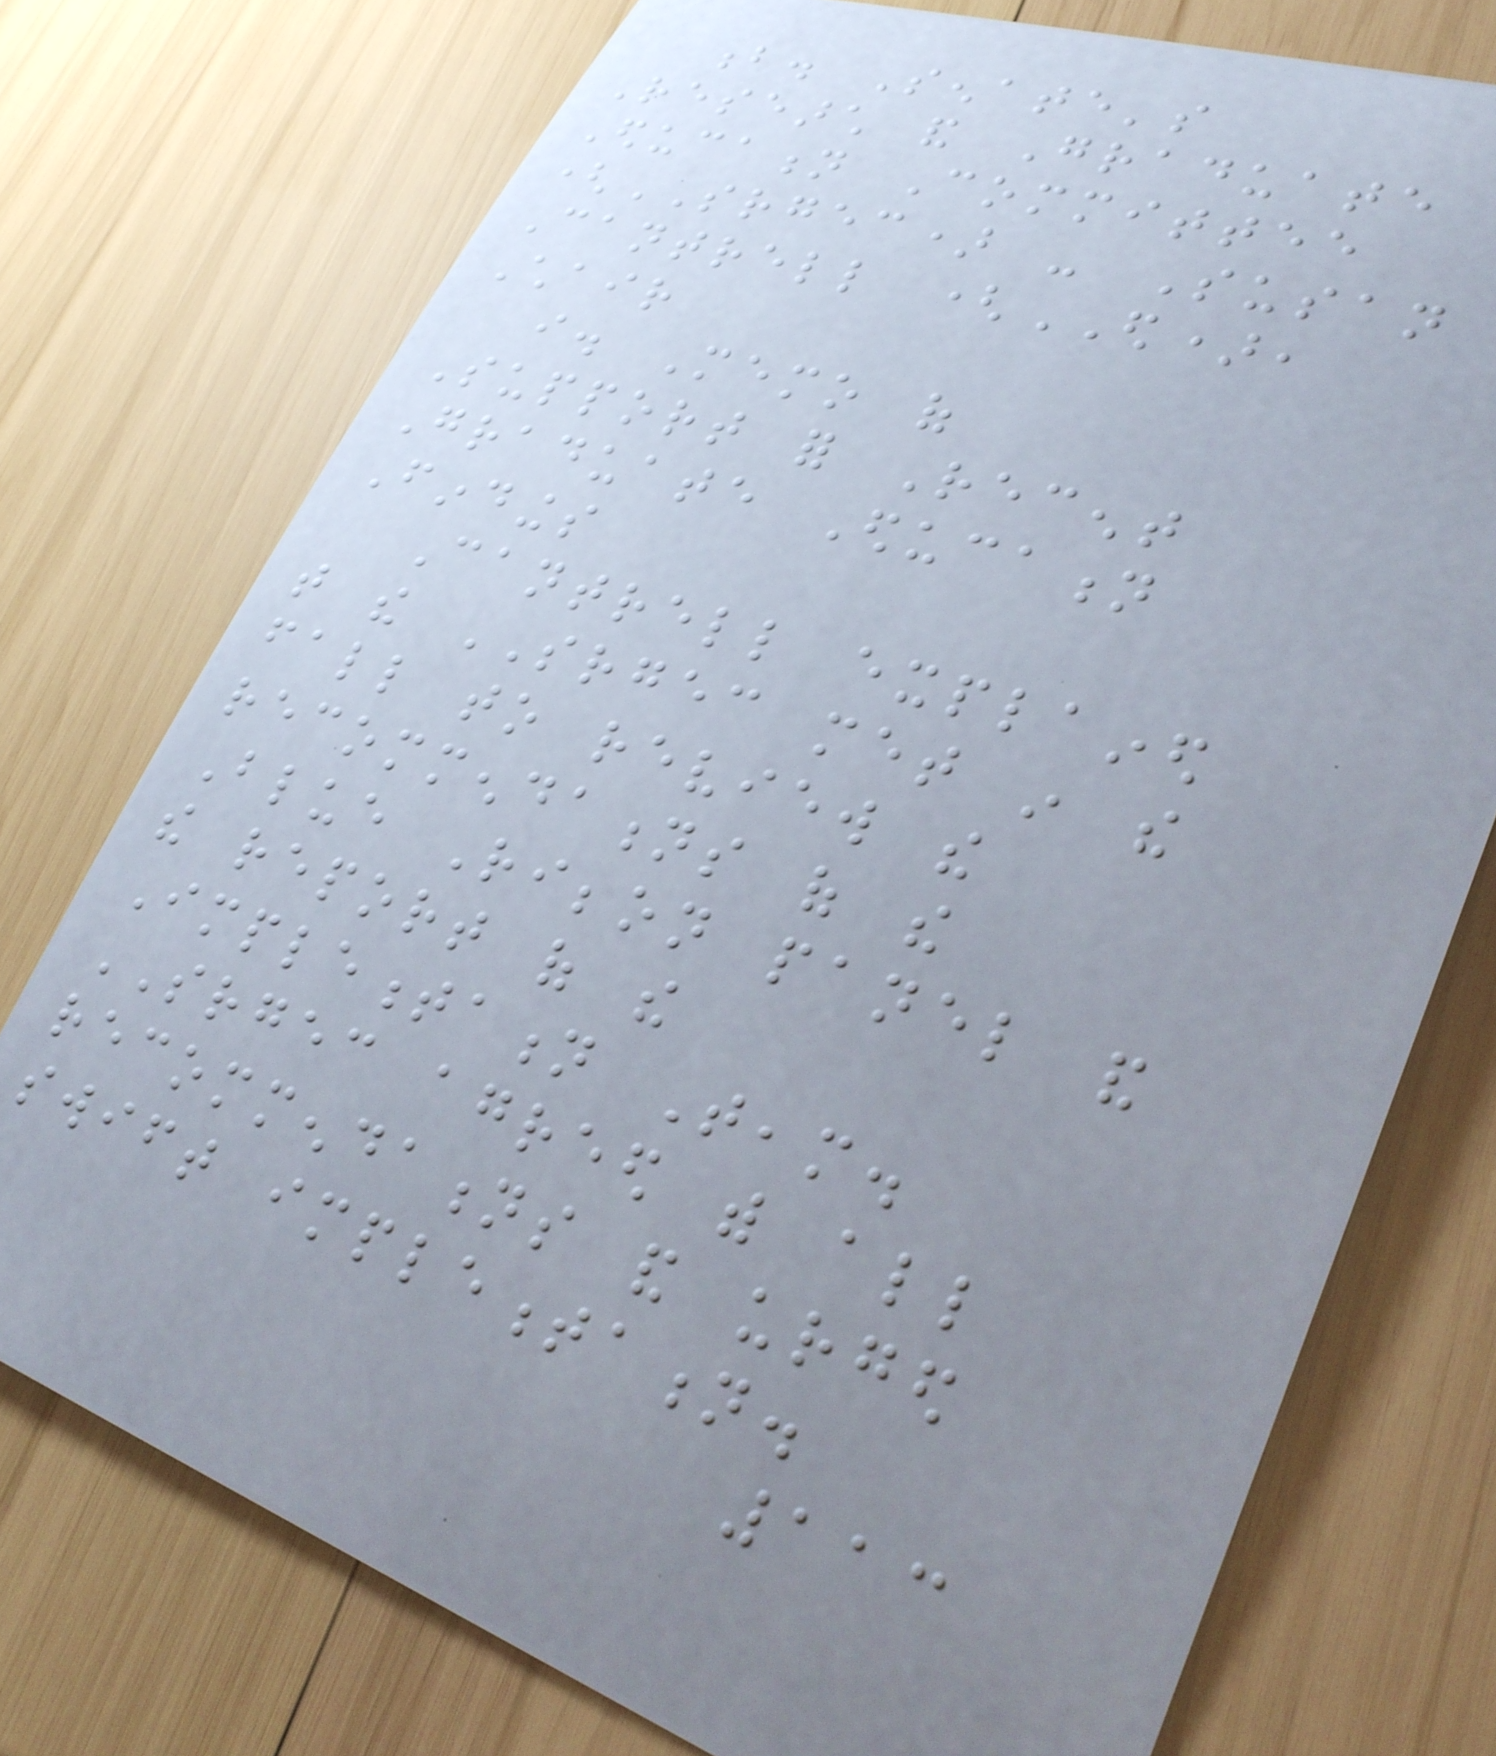b. Senate's
Research and Graduate
Education Committee
(SRGEC) - Susan
Cantrell (ED),
Chair
i. Memo of
Support for Recent
Graduate Education
Findings
Cantrell explained
that the SRGEC met in the
fall to review the
recommendations of the
Blue Ribbon panel and
the report of the
Implementation Team.
SRGEC agreed with all
recommendations and urged
swift implementation.
113
